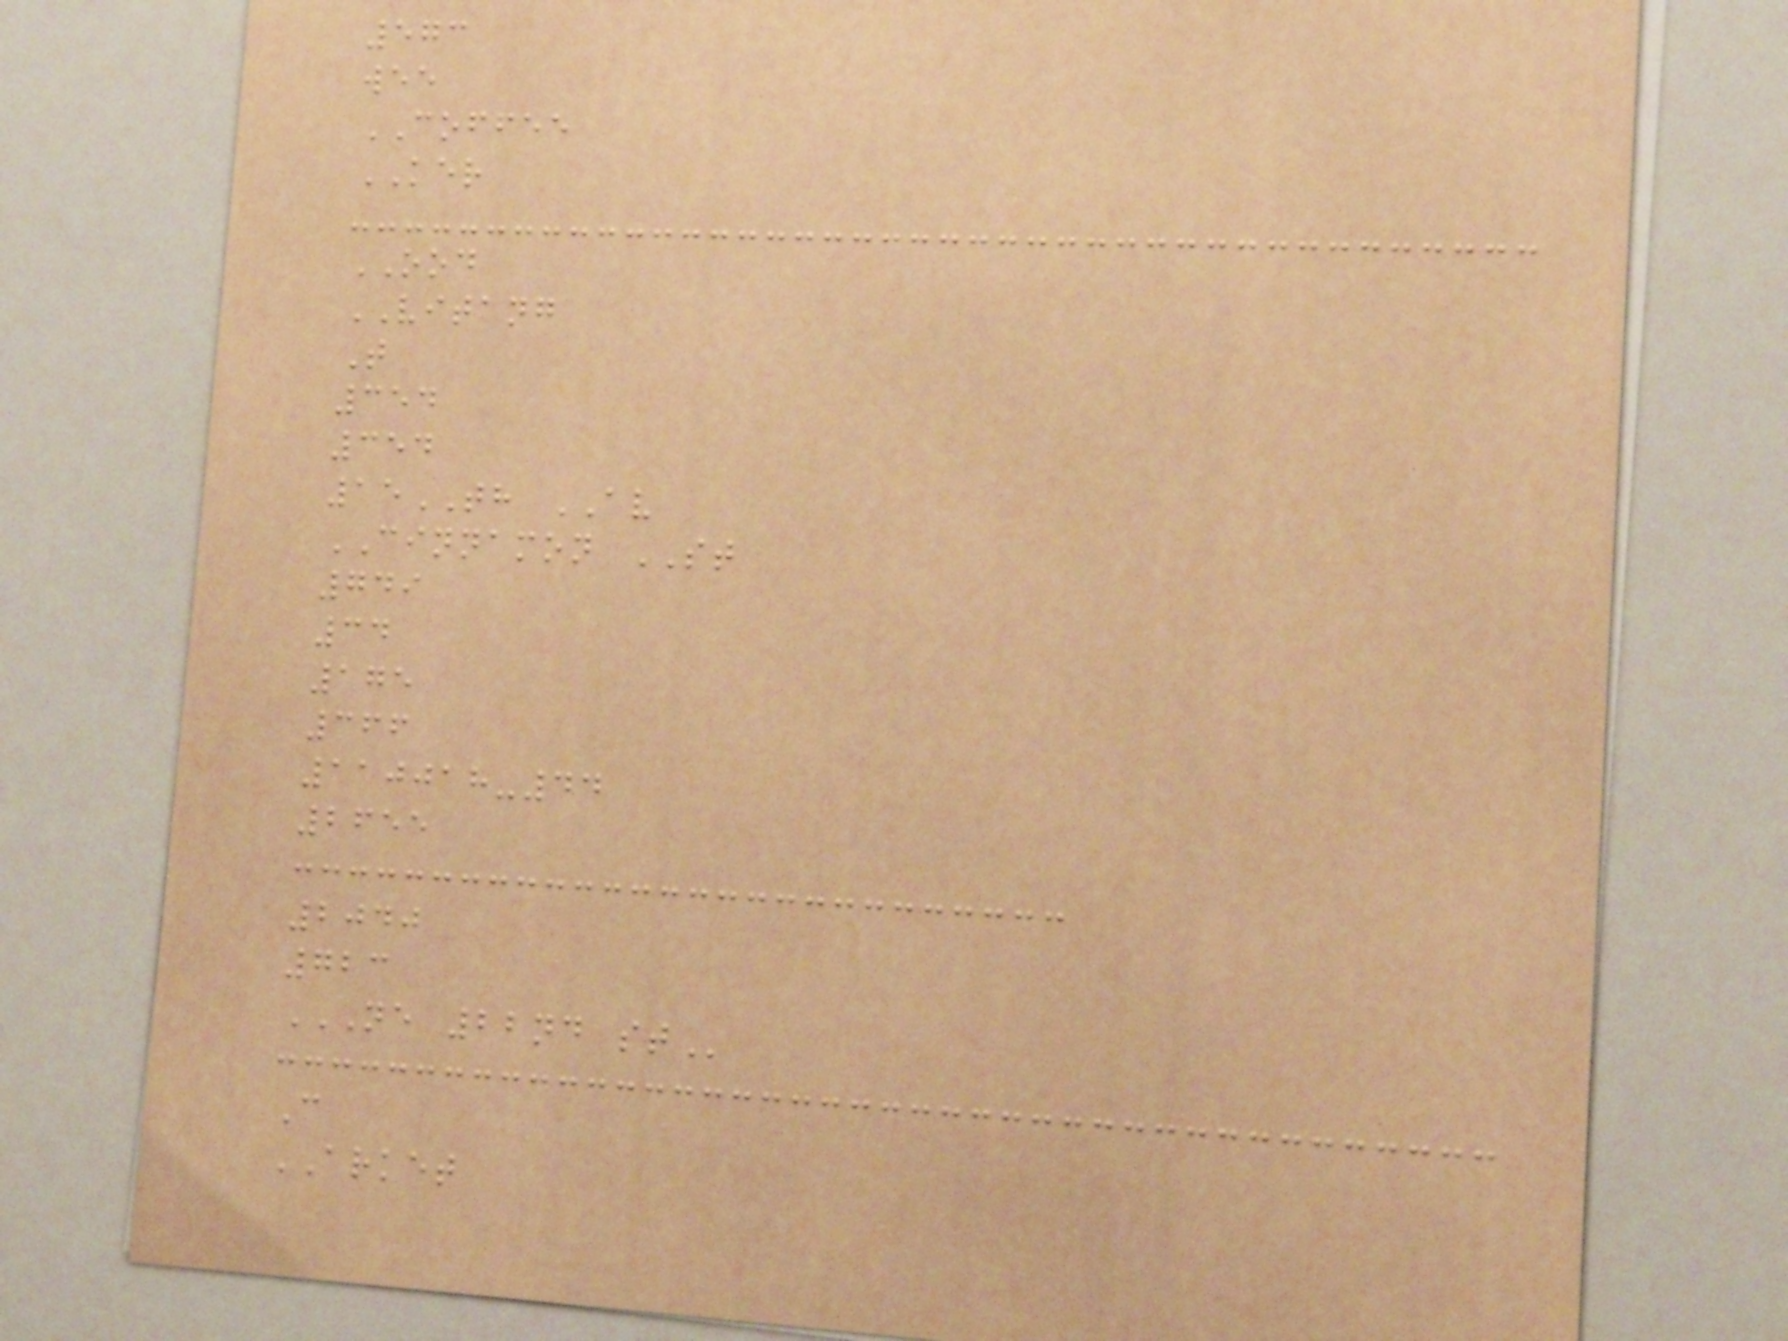573
wee
COFFEE
KER
OOD
VITANG
T
354
354
15TH AV
CINNAMON ST
749
34
175
366
110018-44
2655
2040
723
NE 22ND ST
C
ARKET
